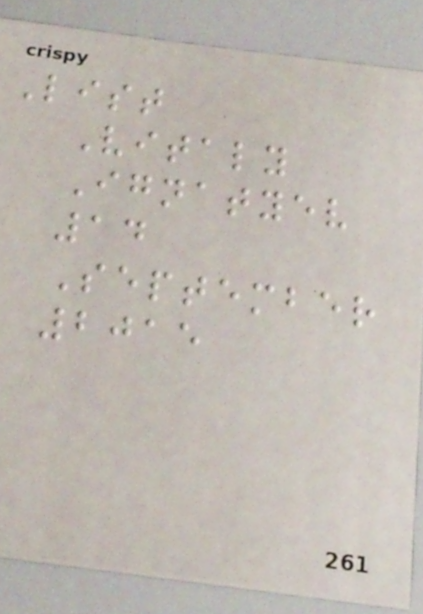List
Vitaly
Ignatyev
14
September
2015
